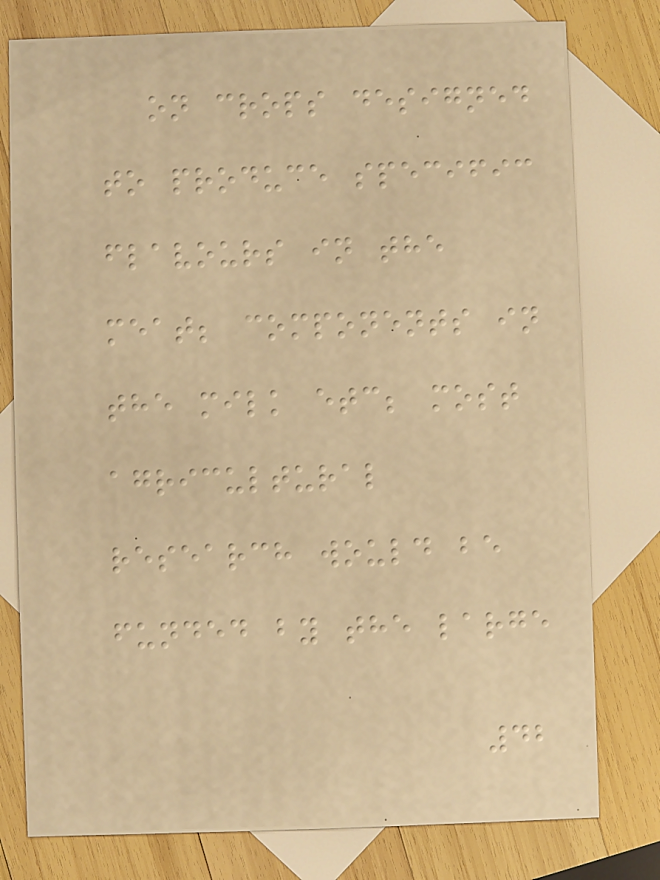on crops designed
to produce specific
flavours in the
meat; components in
the milk etc; most
agricultural
research would be
funded by the large
42
